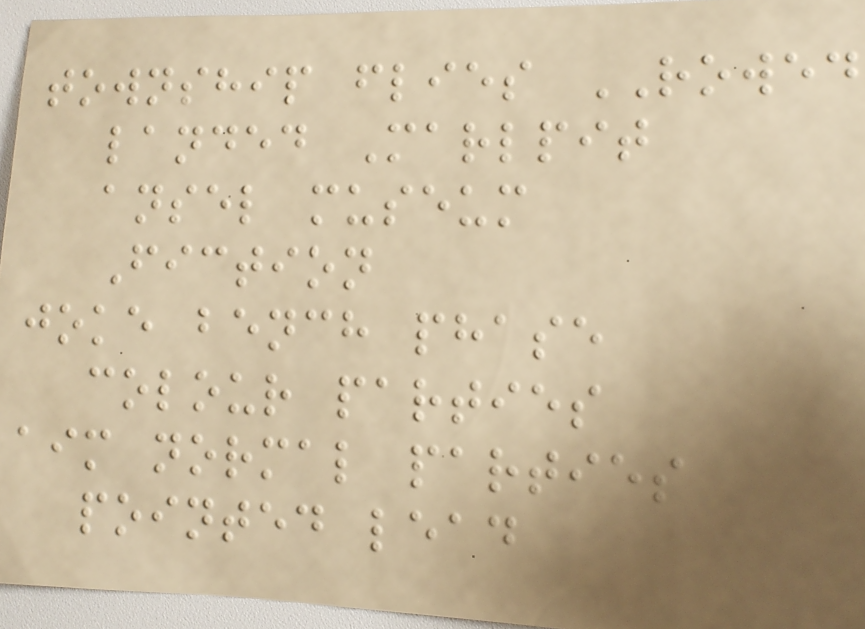township flies ROWED
landed Marlpit
ansel museum
Fiction
joke bench phase
colour parties
aim normal parties
pointed lead
